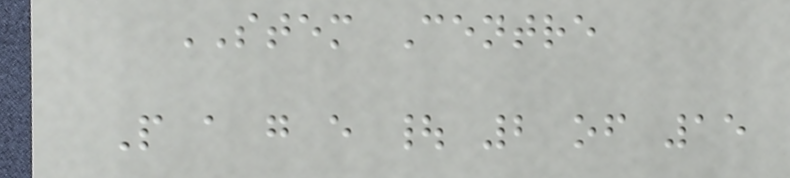STEM Centre
P a g e | 2 of 15
